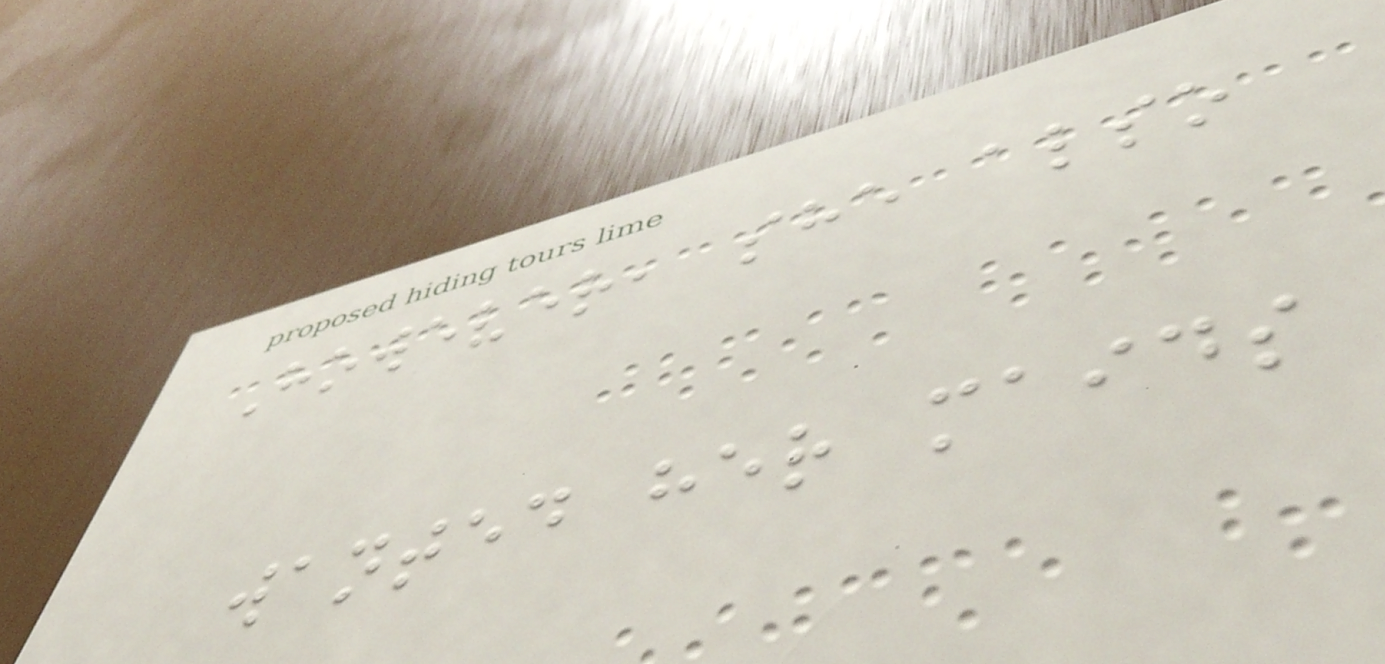However, she also
wanted her maids
